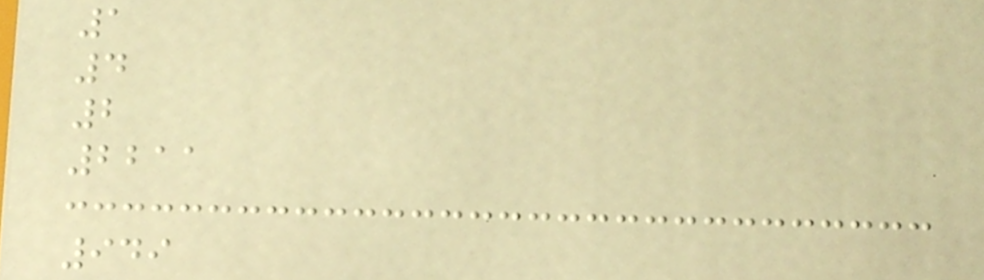1
4
2
2211
949
